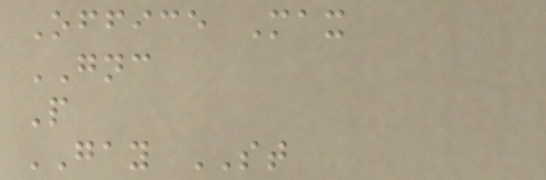Office Max
GNC
P
GAY ST
